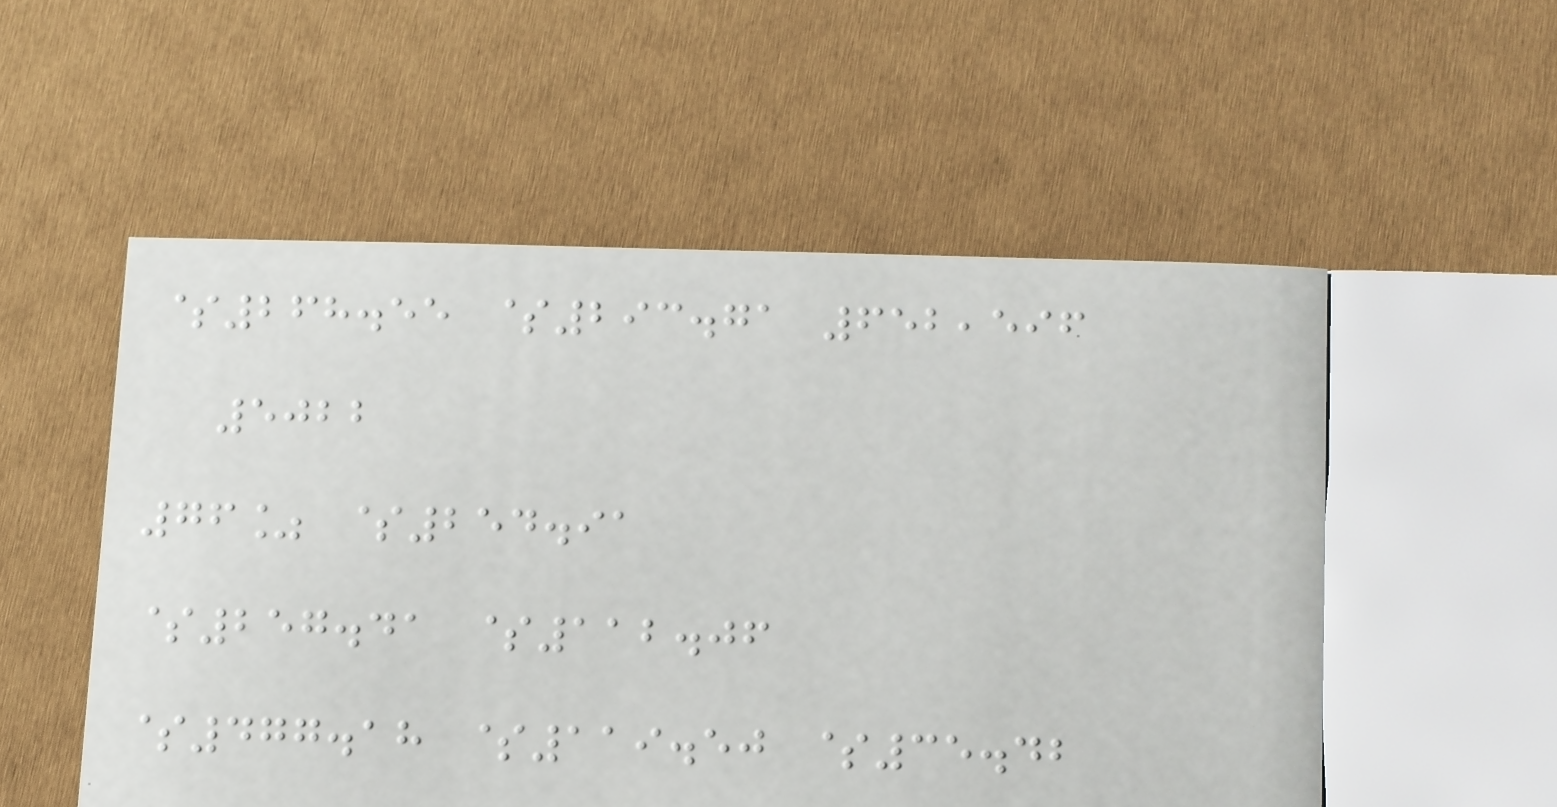$268.55 $293.71 652,596
5022
76% $254.91
$257.41 $112.06
$477.18 $119.50 $35.42
